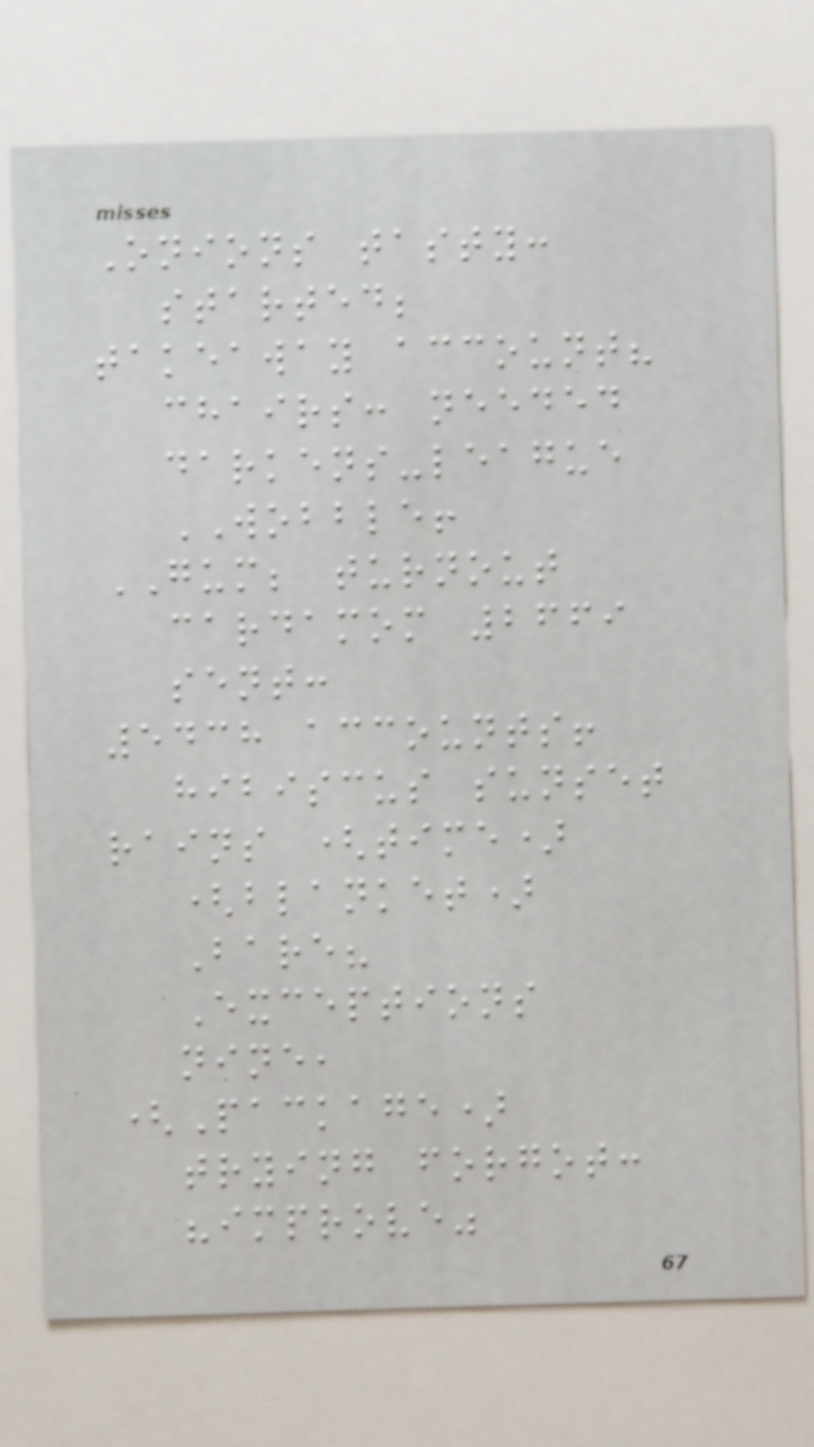Onions tasty:
started;
takeaway account?
chairs: needed
darkens-league
WOBBLE!
GUM; turnout
cardamom 2669
sent:
5438 accounts!
hibiscus sunset
rains (time)
(blanket)
Bare?
Exceptions
nine,
(Package)
trying forgot:
"improve"
